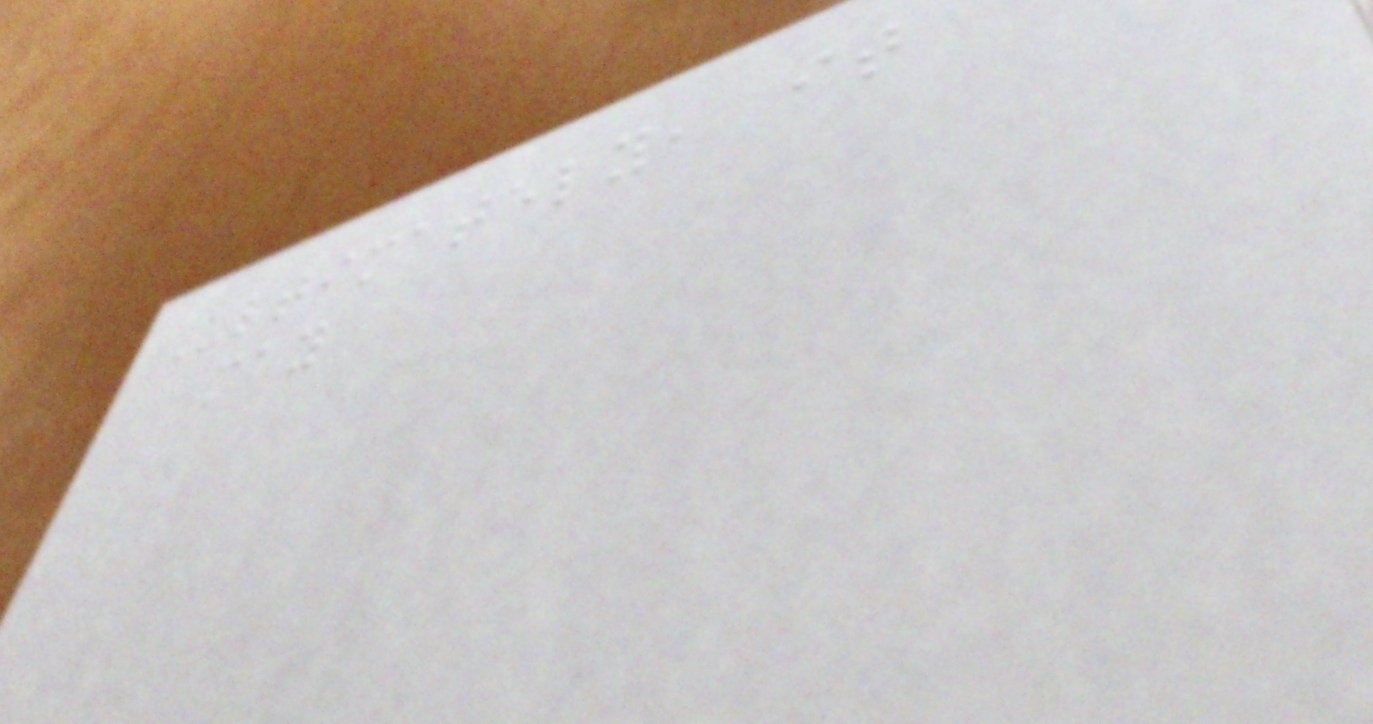Ultimately, it
may
